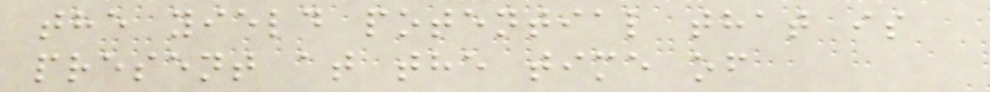the yield potential that is
present at the time of
